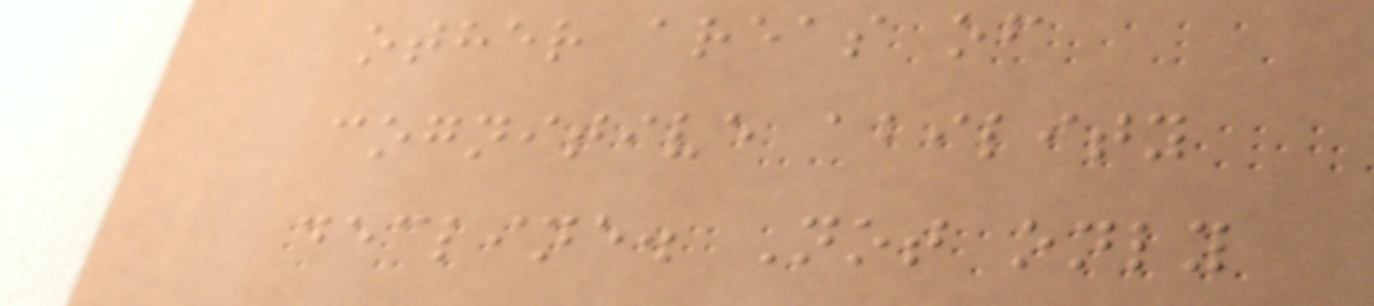other areas of
cognitive ability
decline. Not only
